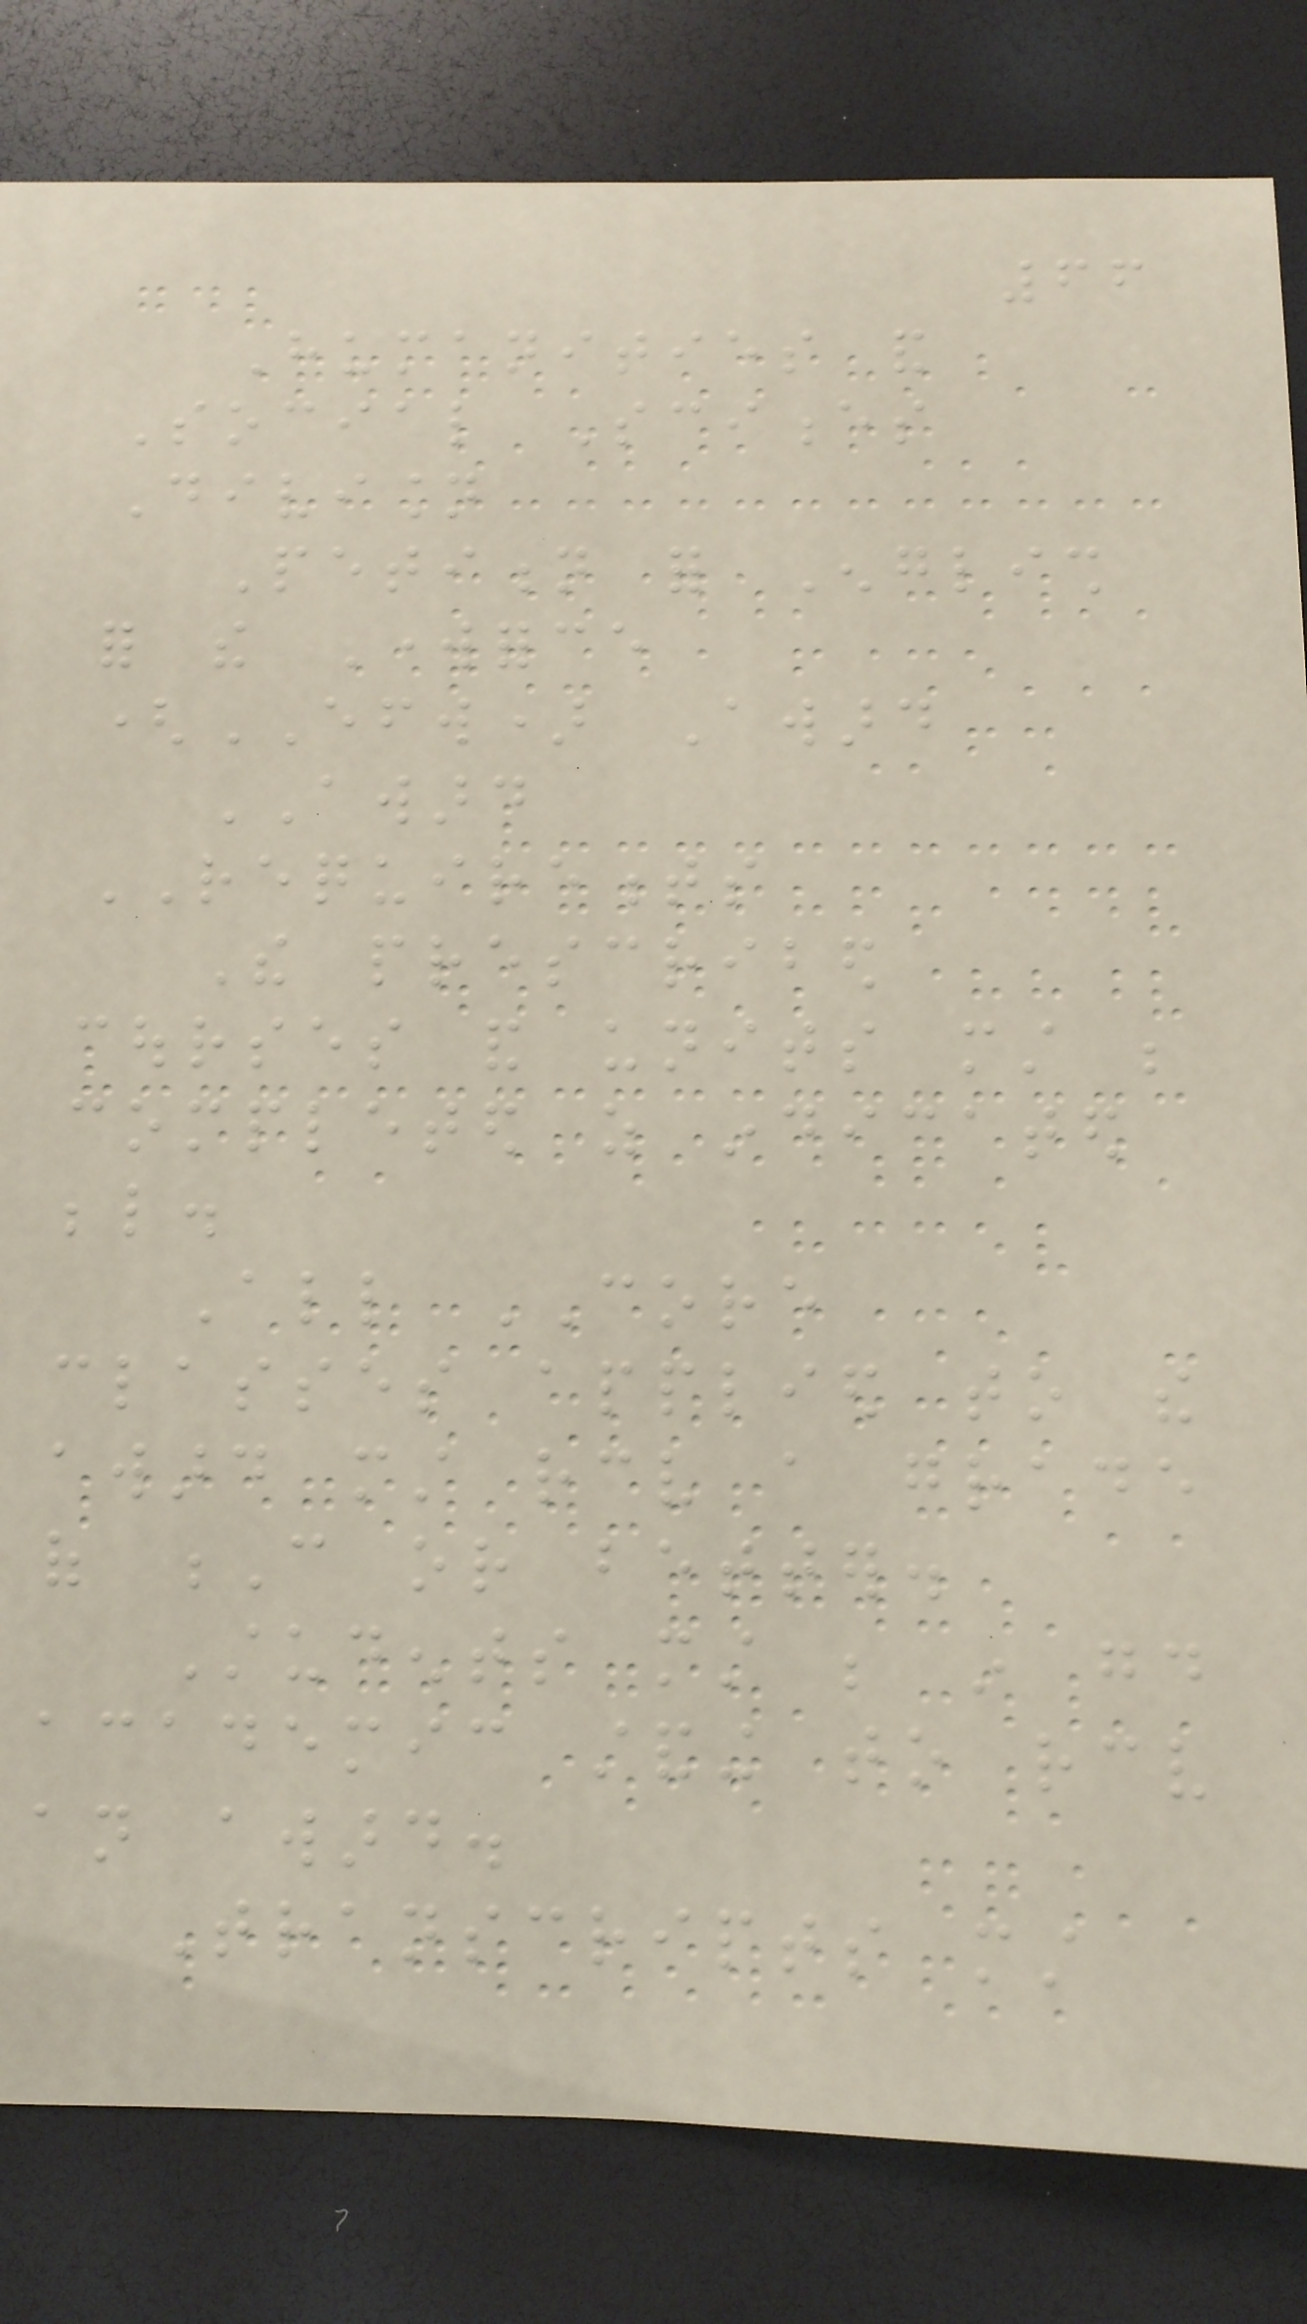66
Humanities and
Social Sciences
Division
Petition for English
for the Workforce
(EFW) Award
AWARD
REQUIREMENTS
The prescribed
courses and units must be
completed as indicated
below.
All CORE
classes applied to the
award must receive a grade
of C or better.
Students must be in good
academic standing to receive
an award.
Transcripts must
